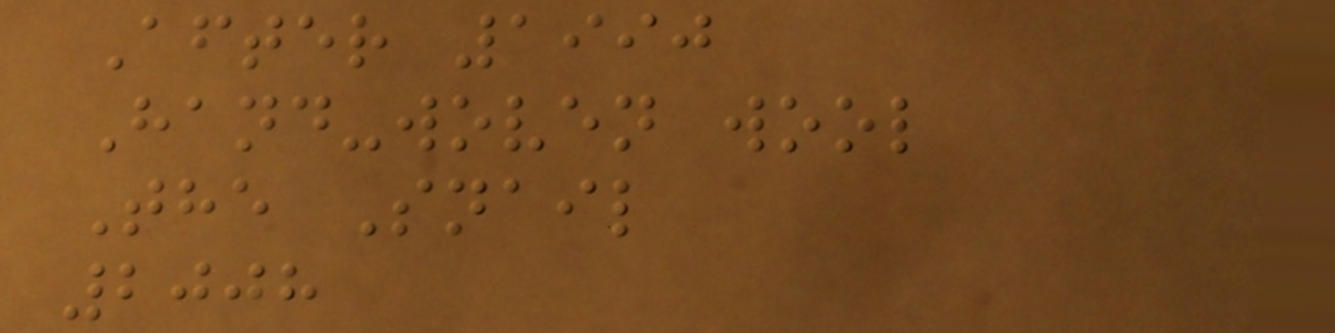After 1990
Hand-woven wool
The Snail
2008
